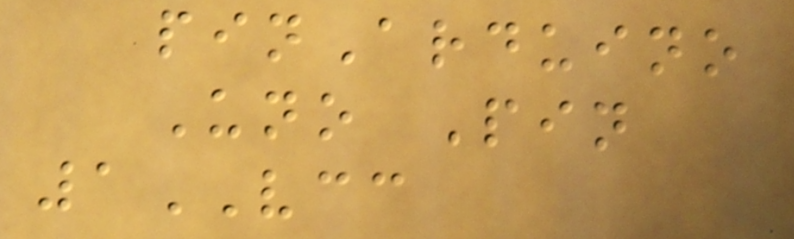pinArduino
Uno Pin
1VCC
